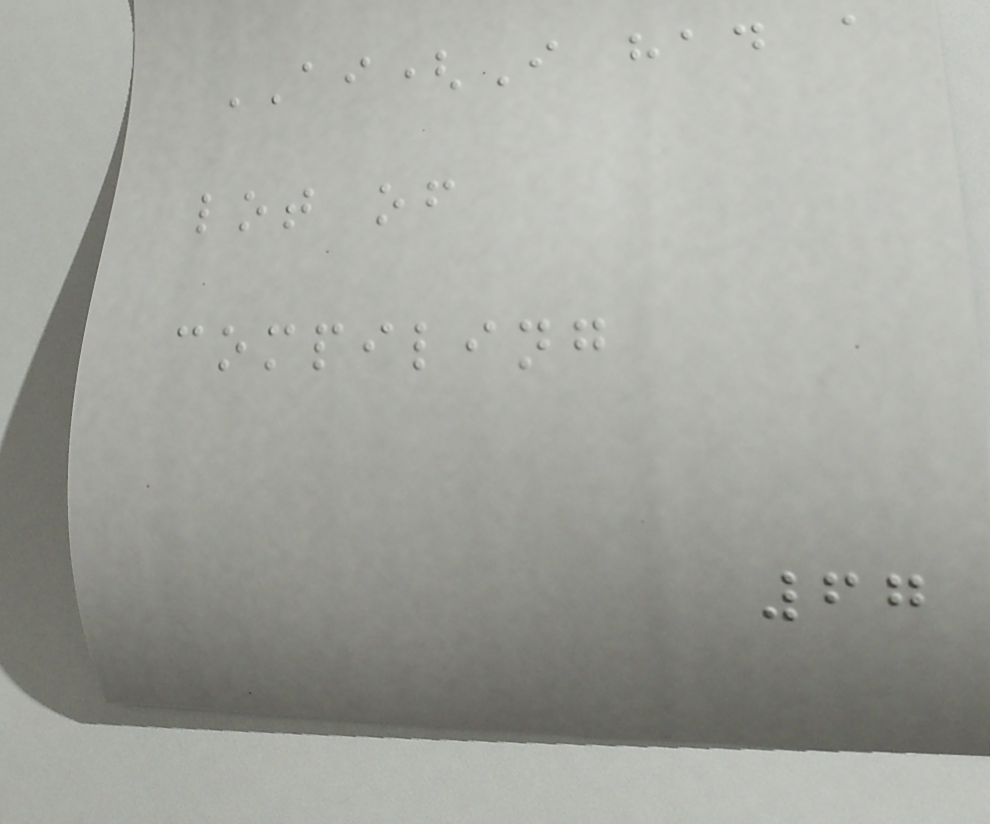AI(I had a
lot of
compiling
67
